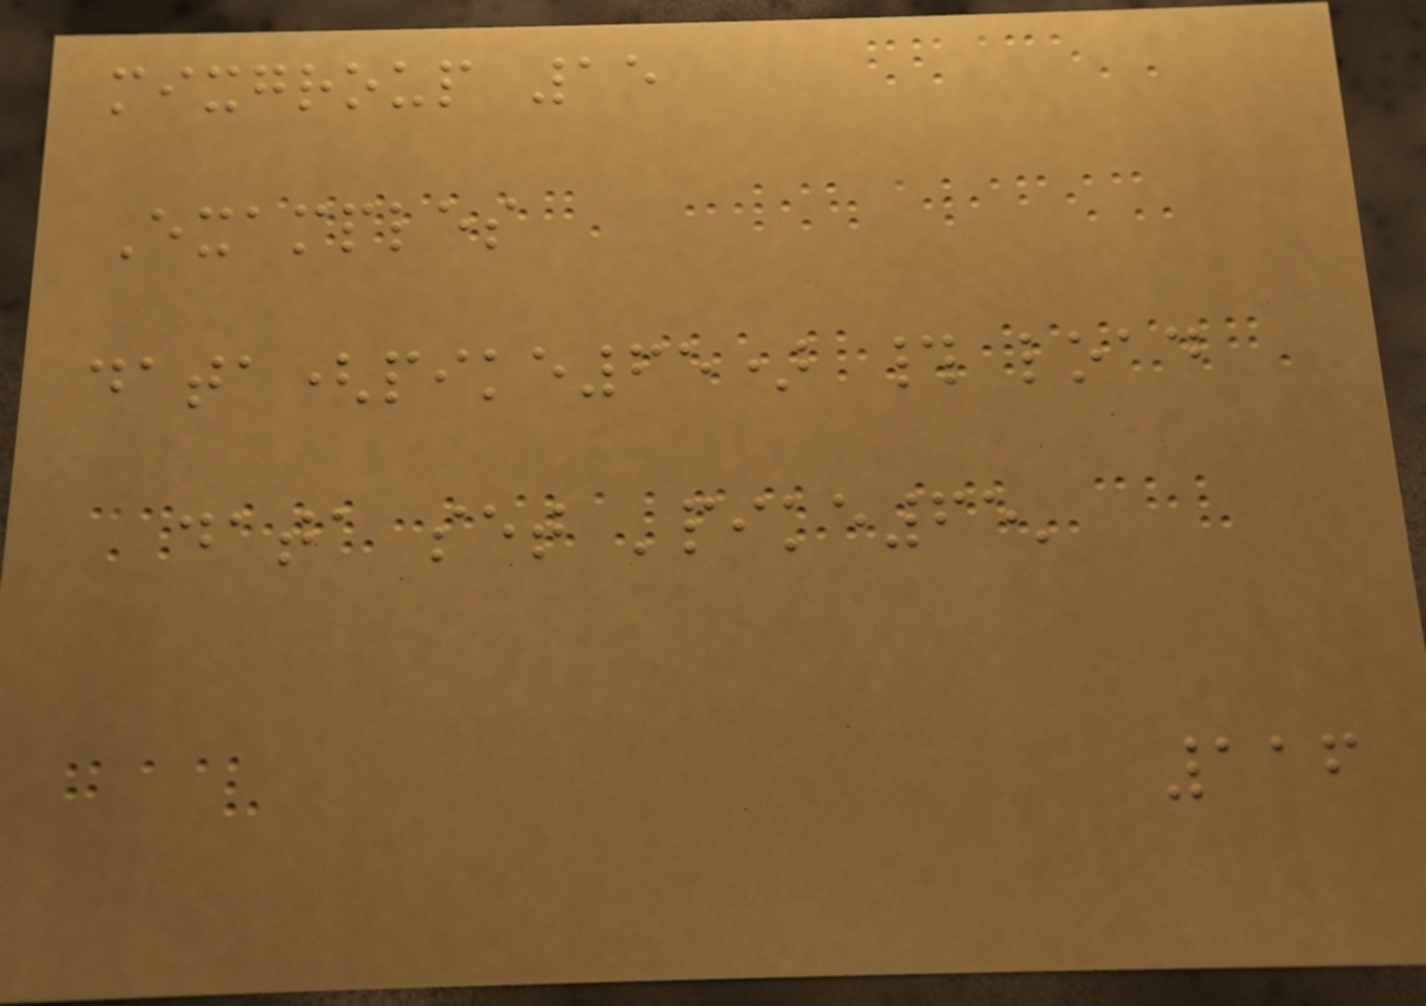mixgroup 15
Examples
data(pike65) # load
data set 'pike65'
116
